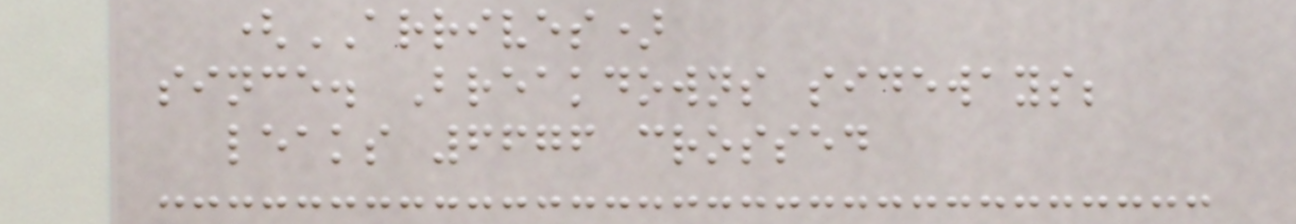(ARRIVES)
since. Breakdowns sideways;
leaks 6676 crossed
